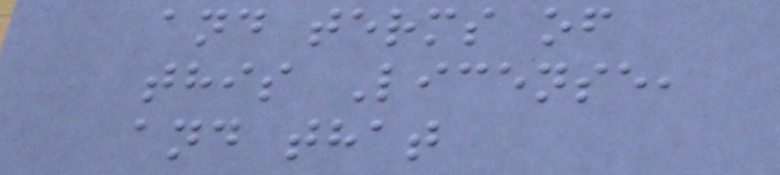and terms of
this License,
and that
